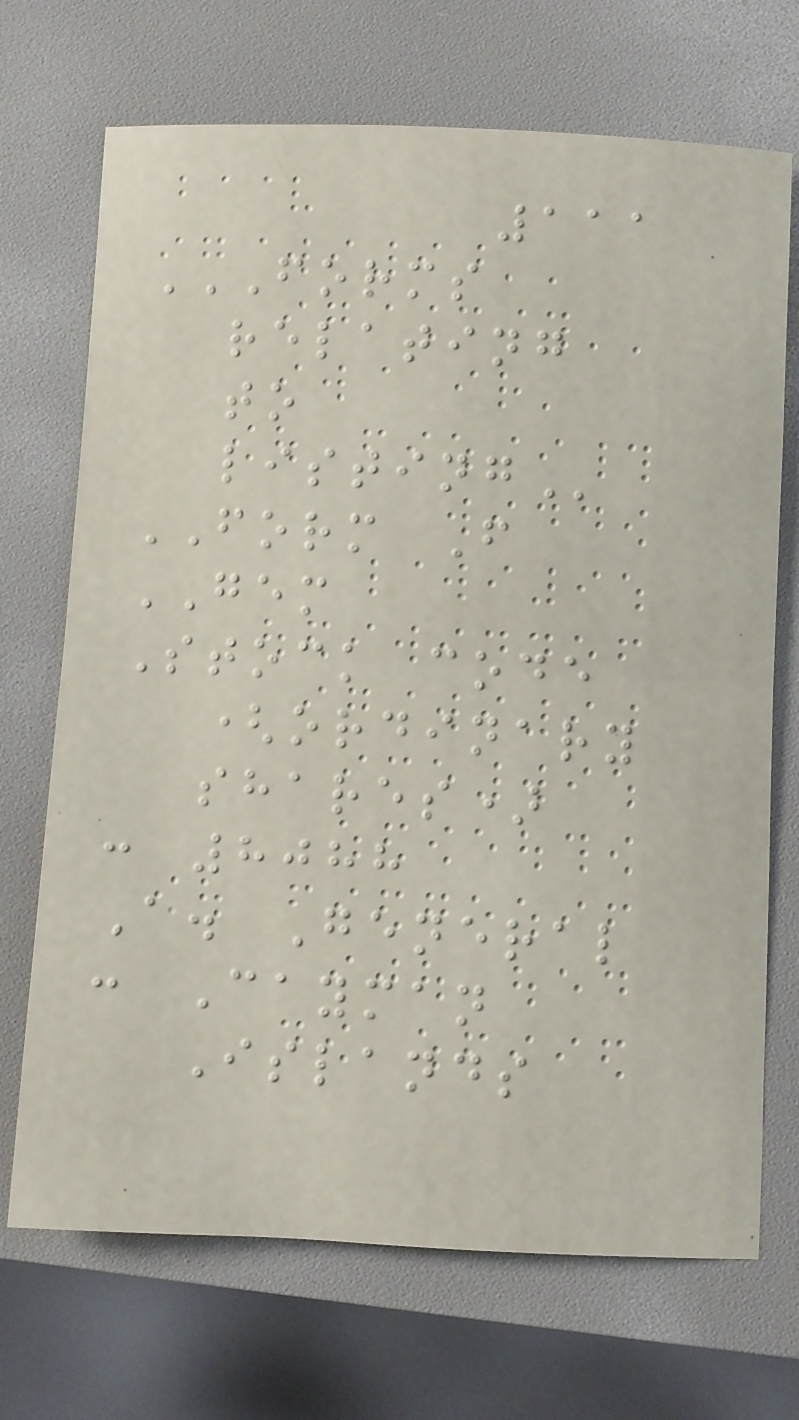111
FORMS
RELATING
TO
LISTING
FORM F
GEM
Stock code
(ordinary
shares)
: 8088
A. General
: Cayman
Islands
